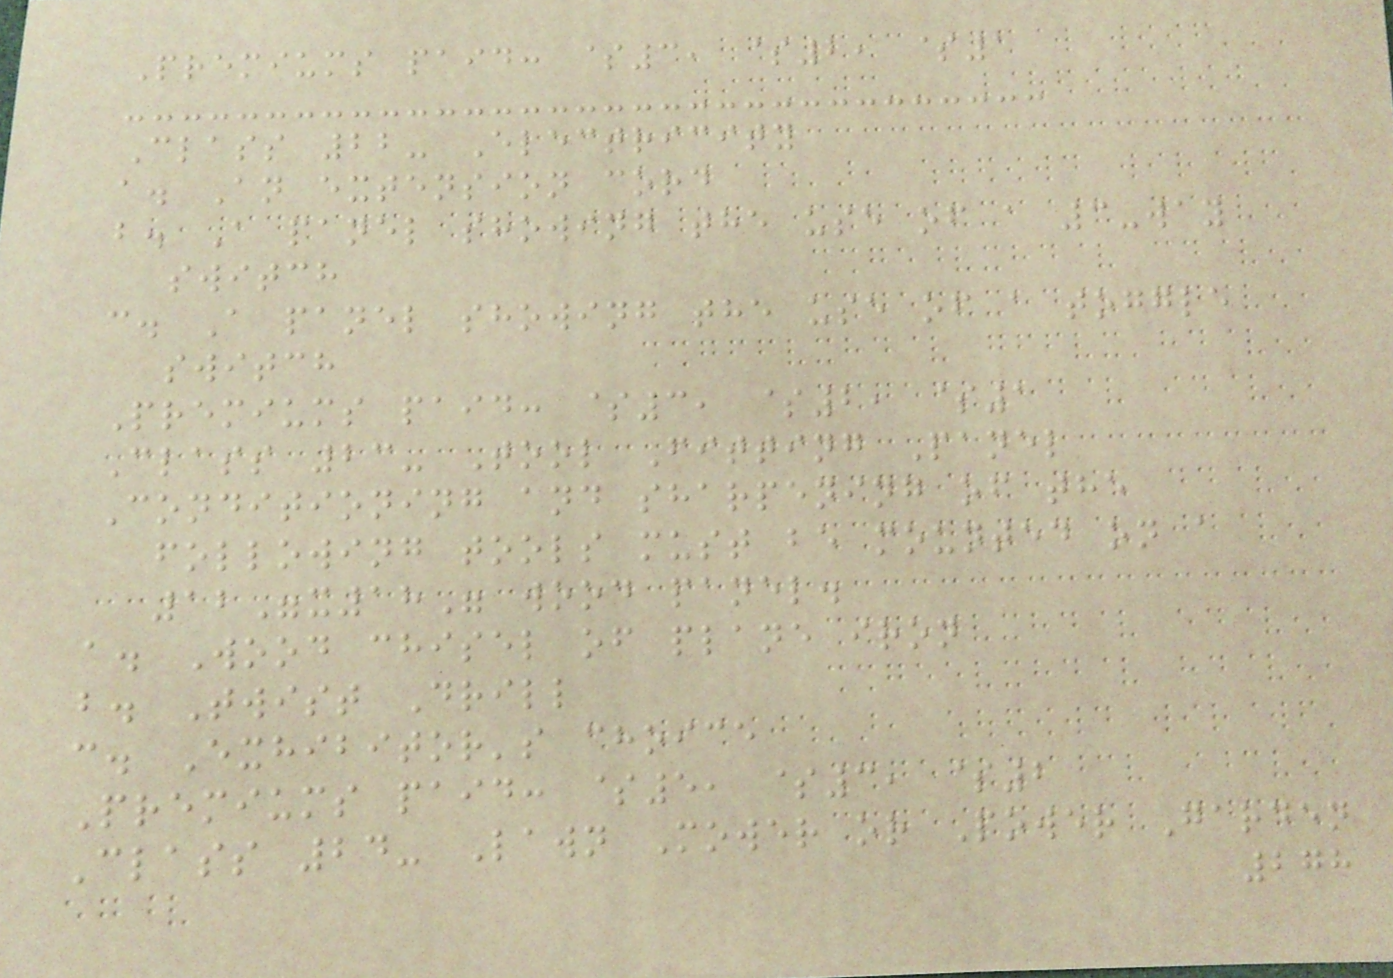Premiums paid: $3, $2, $1
Class 22- Electricity
a. An extension cord
b. A panel showing the use of a 3-way
switch
c. A panel showing the use of a toggle
switch
Premiums paid: $3, $2, $1
Class 23- Tool Fitting Panel
Conditioning and sharpening of the
following tools must be mounted on a
12"x18" wood panel.
a. Wood chisel of plane iron
b. Twist Drill
c. Exhibitor's choice
Premiums paid: $5, $3, $2
Class 24- Lawn Mower or Power Garden
278
